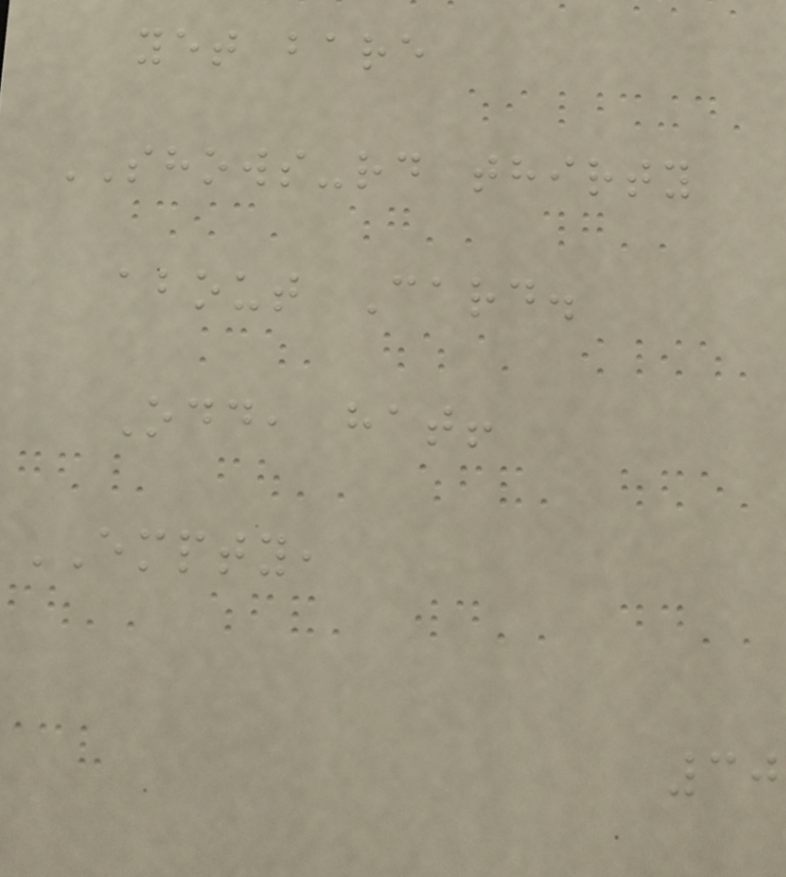yet bare
SHOWS-rd thirty
about Card.
Odd, hat!
EMPTY,
30
